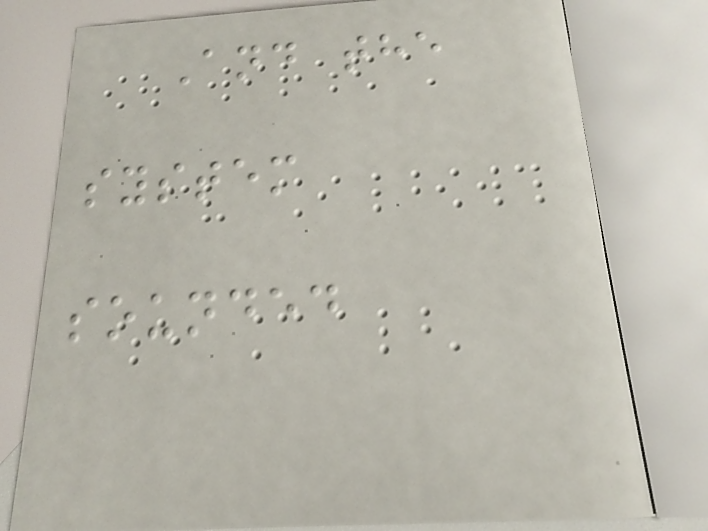And the
system
sounded
